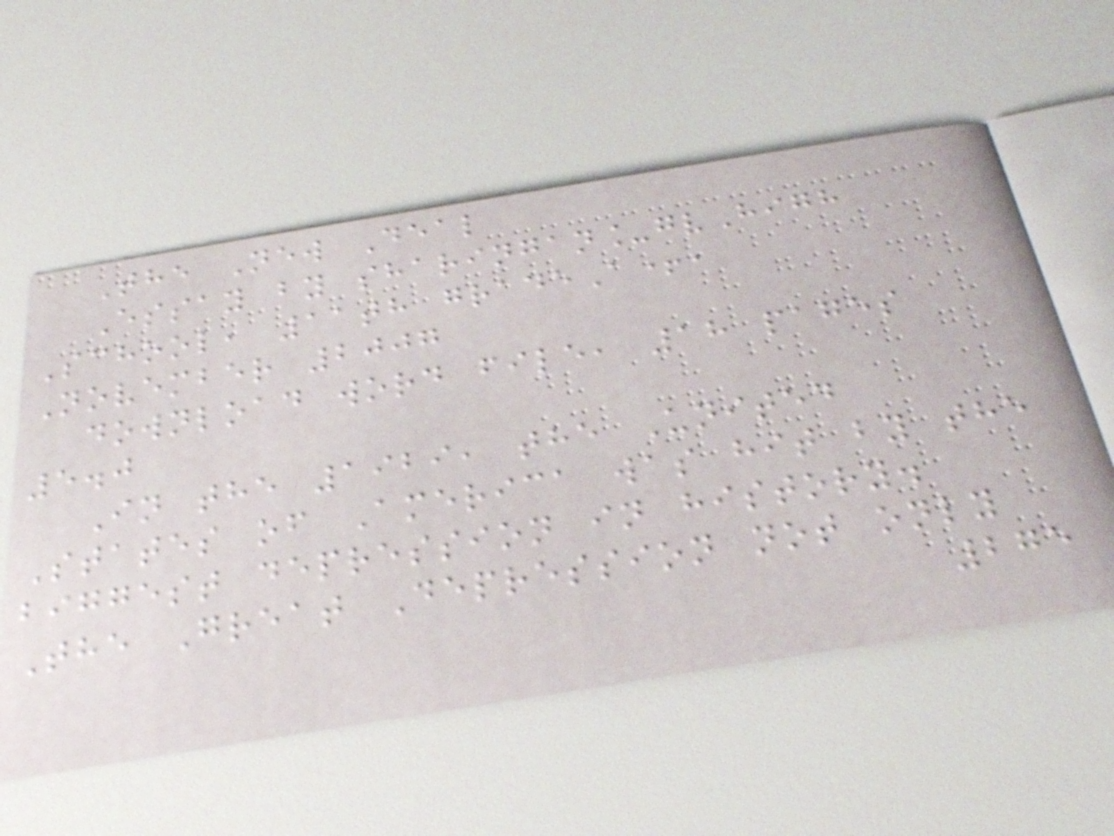The New Deal
Essay by sharingan_gvHigh
School, 11th gradeA+,
November 2007
download word file, 18 pages
5.0
In the 1929, the United
States of America was hit by the
biggest depression in history.
The Great Depression not only
275
